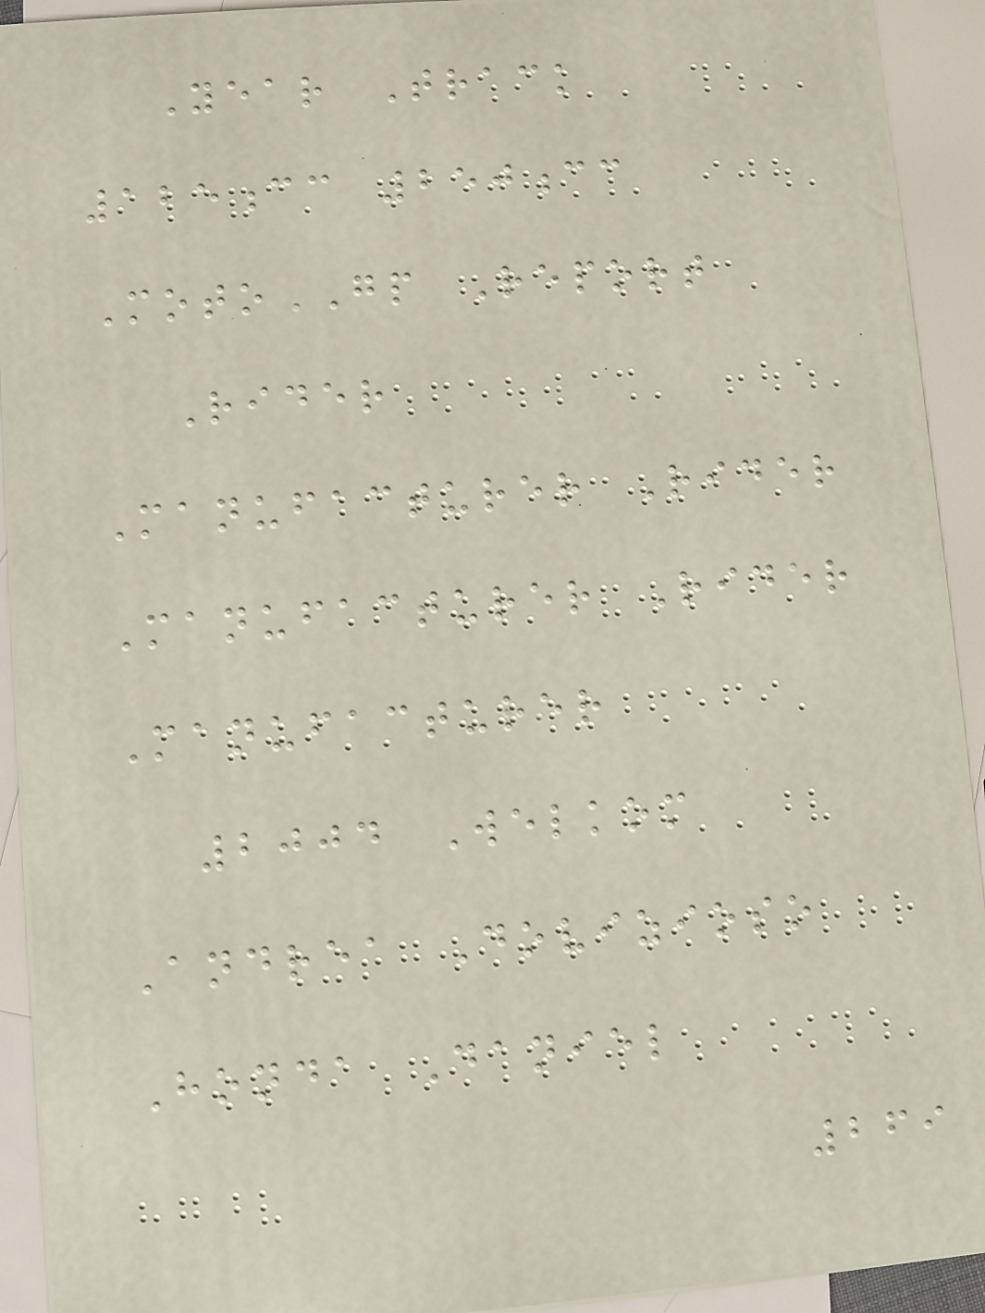Year Track
125cc 250cc
MotoGP Report
Rider
Manufacturer Rider
Manufacturer Rider
Manufacturer
2004 Welkom
Andrea Dovizioso
Honda Daniel
269
